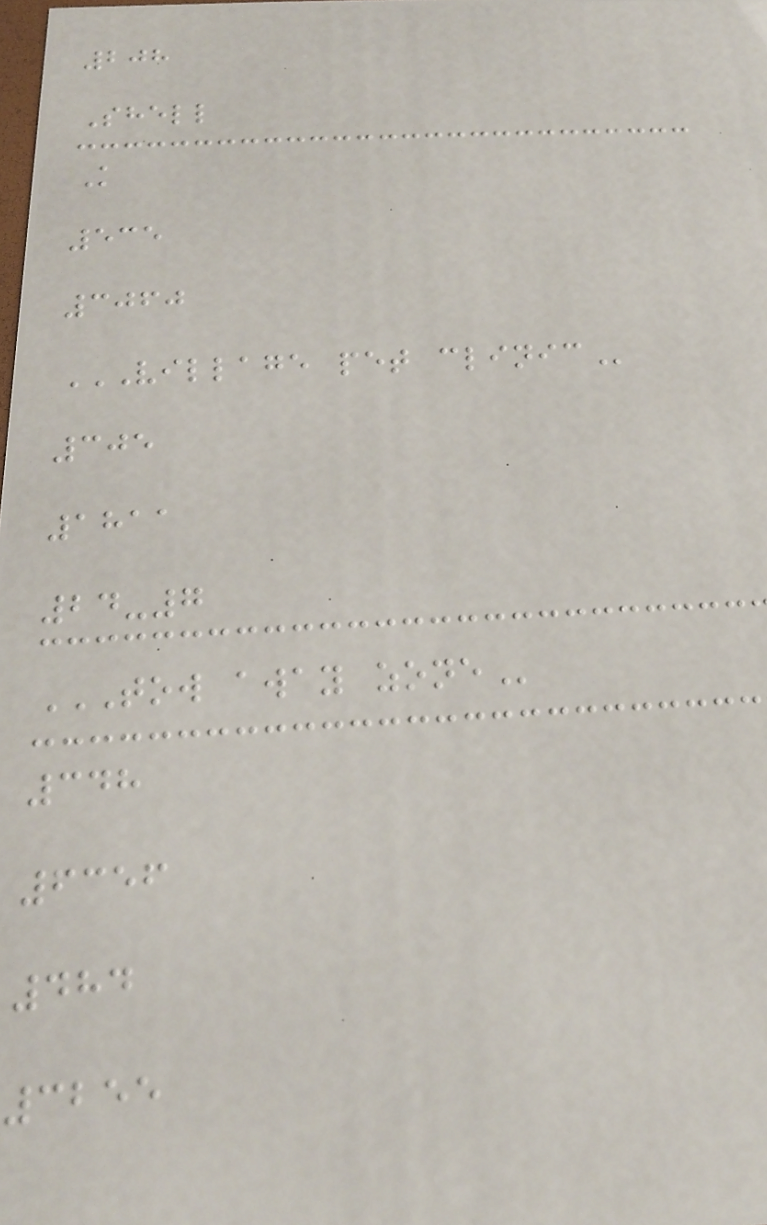208
Shell
K
535
3060
VILLAGE PET CLINIC
305
1811
24-7
TOW AWAY ZONE
348
6356
484
3255
